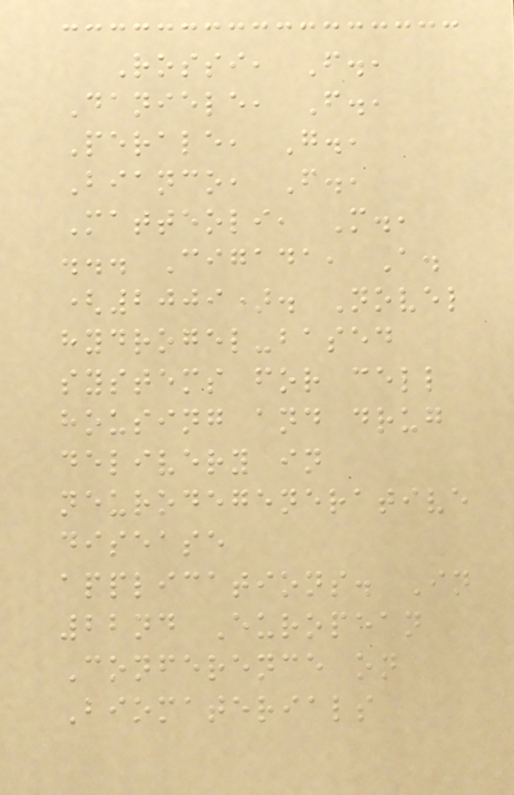Rossi, F.,
Daniele, F.,
Perale, G.,
Bianco, F.,
Matteoli, M.,
... Cigada, A.
(2009). Novel
hydrogel-based
systems for cell
housing and drug
delivery in
neurodegenerative
disease
applications. In
22nd European
Conference on
Biomaterials
